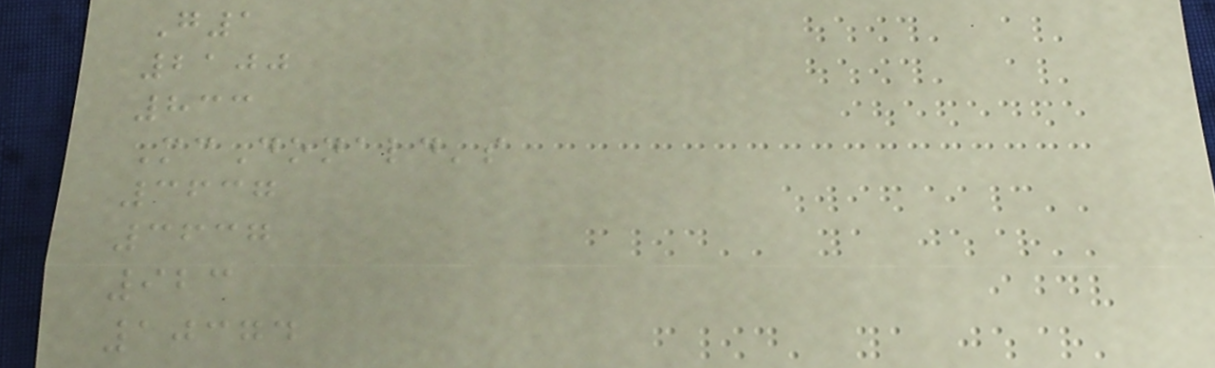G1
2100
833
McDonald's
3637
3637
923
10374
